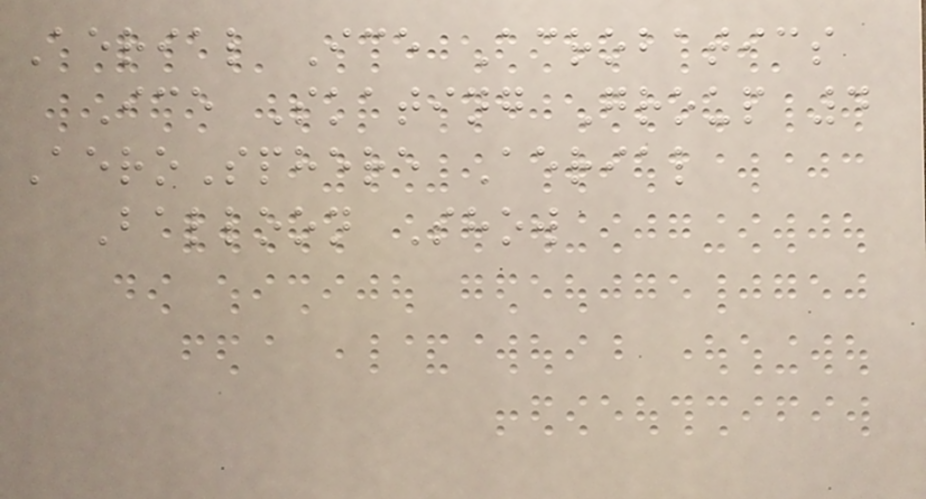Aerial Ice Acrobatics
Ice Skating Group 4
AeroSphere Aerial
Balloon Show
